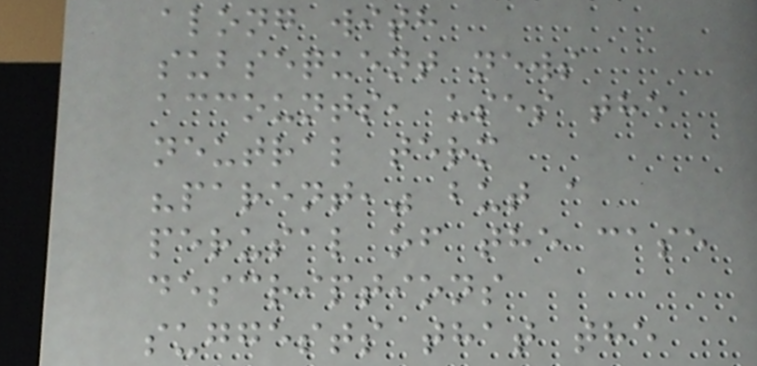along with
subsequent news
accounts, uses the
neutral term
"parent," but a
perusal of the case
descriptions
suggests that the
